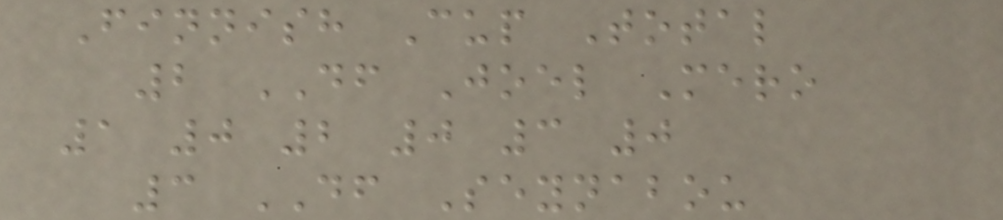Finnish Cup Total
2 DF Joel Mero
1 0 2 0 3 0
3 DF Seynabou
